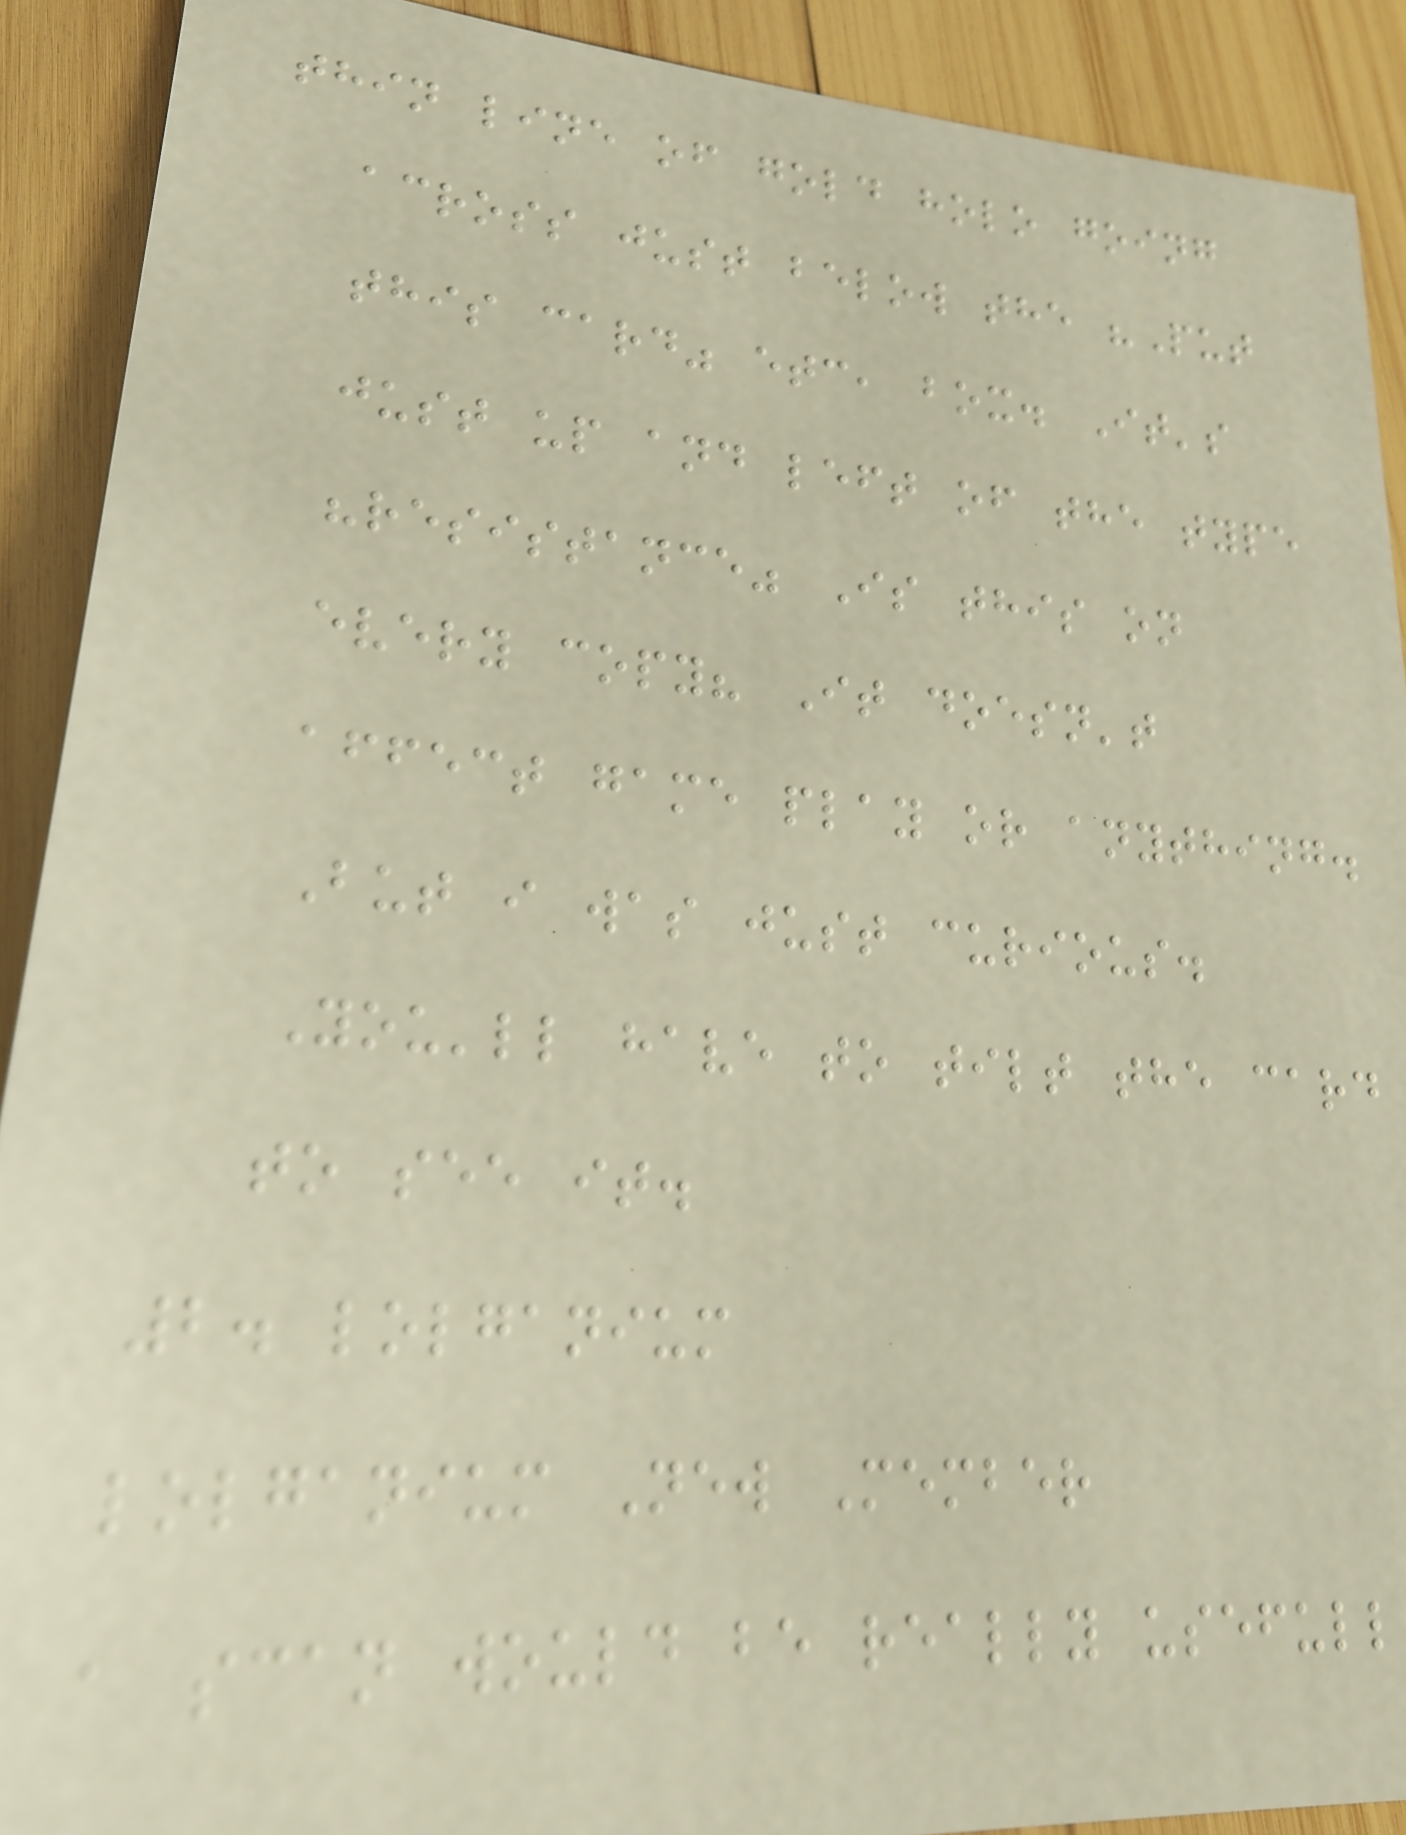thin line of gold holo going
across just below the "Put
this card" etc, box. It's
just up and left of the type
"resistance" Is this on
every copy? It doesn't
affect game play or anything.
But i was just curious.
You'll have to tilt the card
to see it.
2. lolganium
lolganium New Member
a scan would be really usefull
